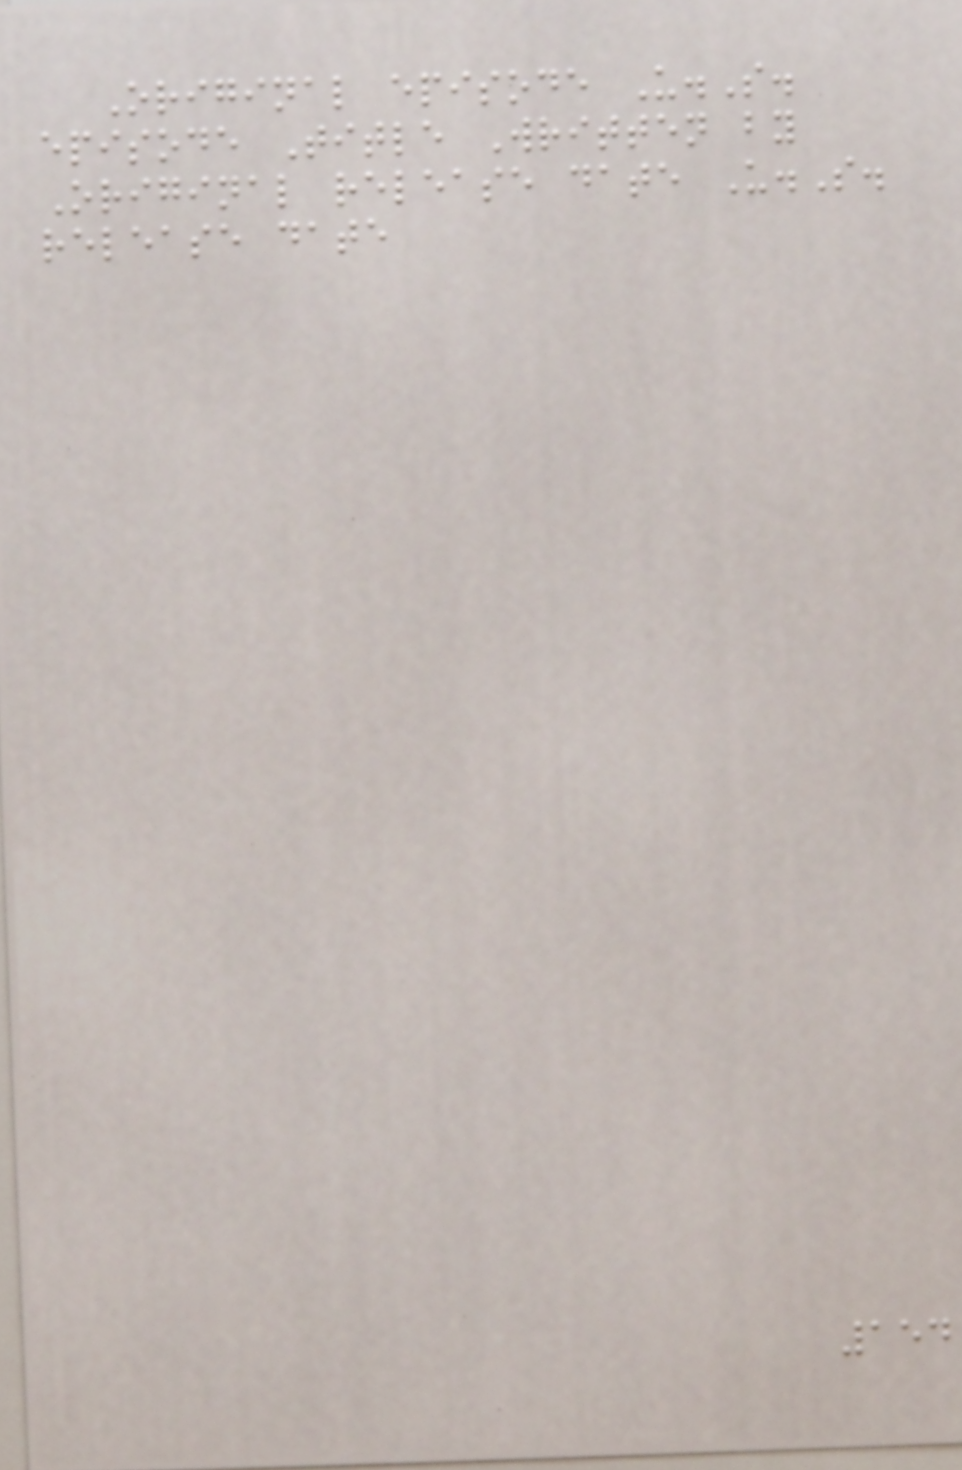Original episode U.S.
episode Title Written by
Original release date U.S.
release date
154
